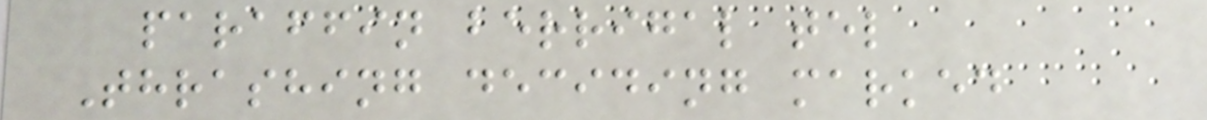paraffin berrigal tel
Thrashing deciding marked
